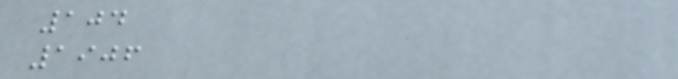104
1906
